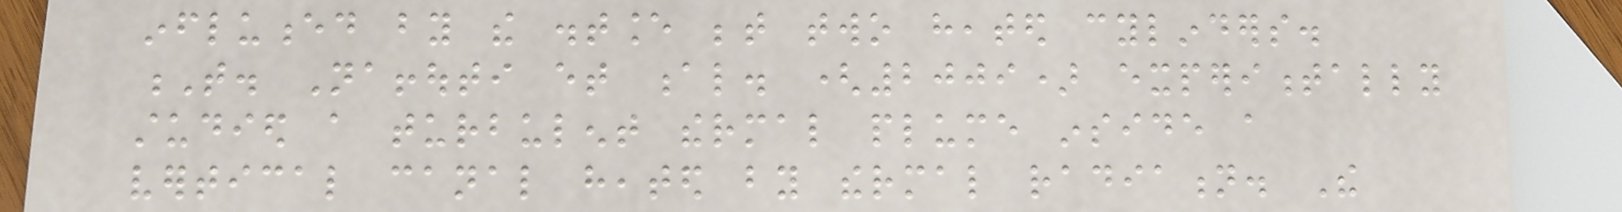influenced by the distance between two heated cylinders.
T. Naffouti et al. (2009) experimentally
studied a turbulent thermal plume inside a
vertical canal heated by thermal radiation. The
